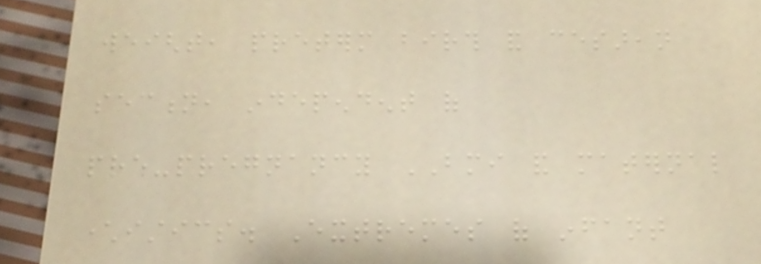weight, preterm birth and cesarean
section, independent of
pre-pregnancy BMI and maternal
characteristics. Extremes of infant
